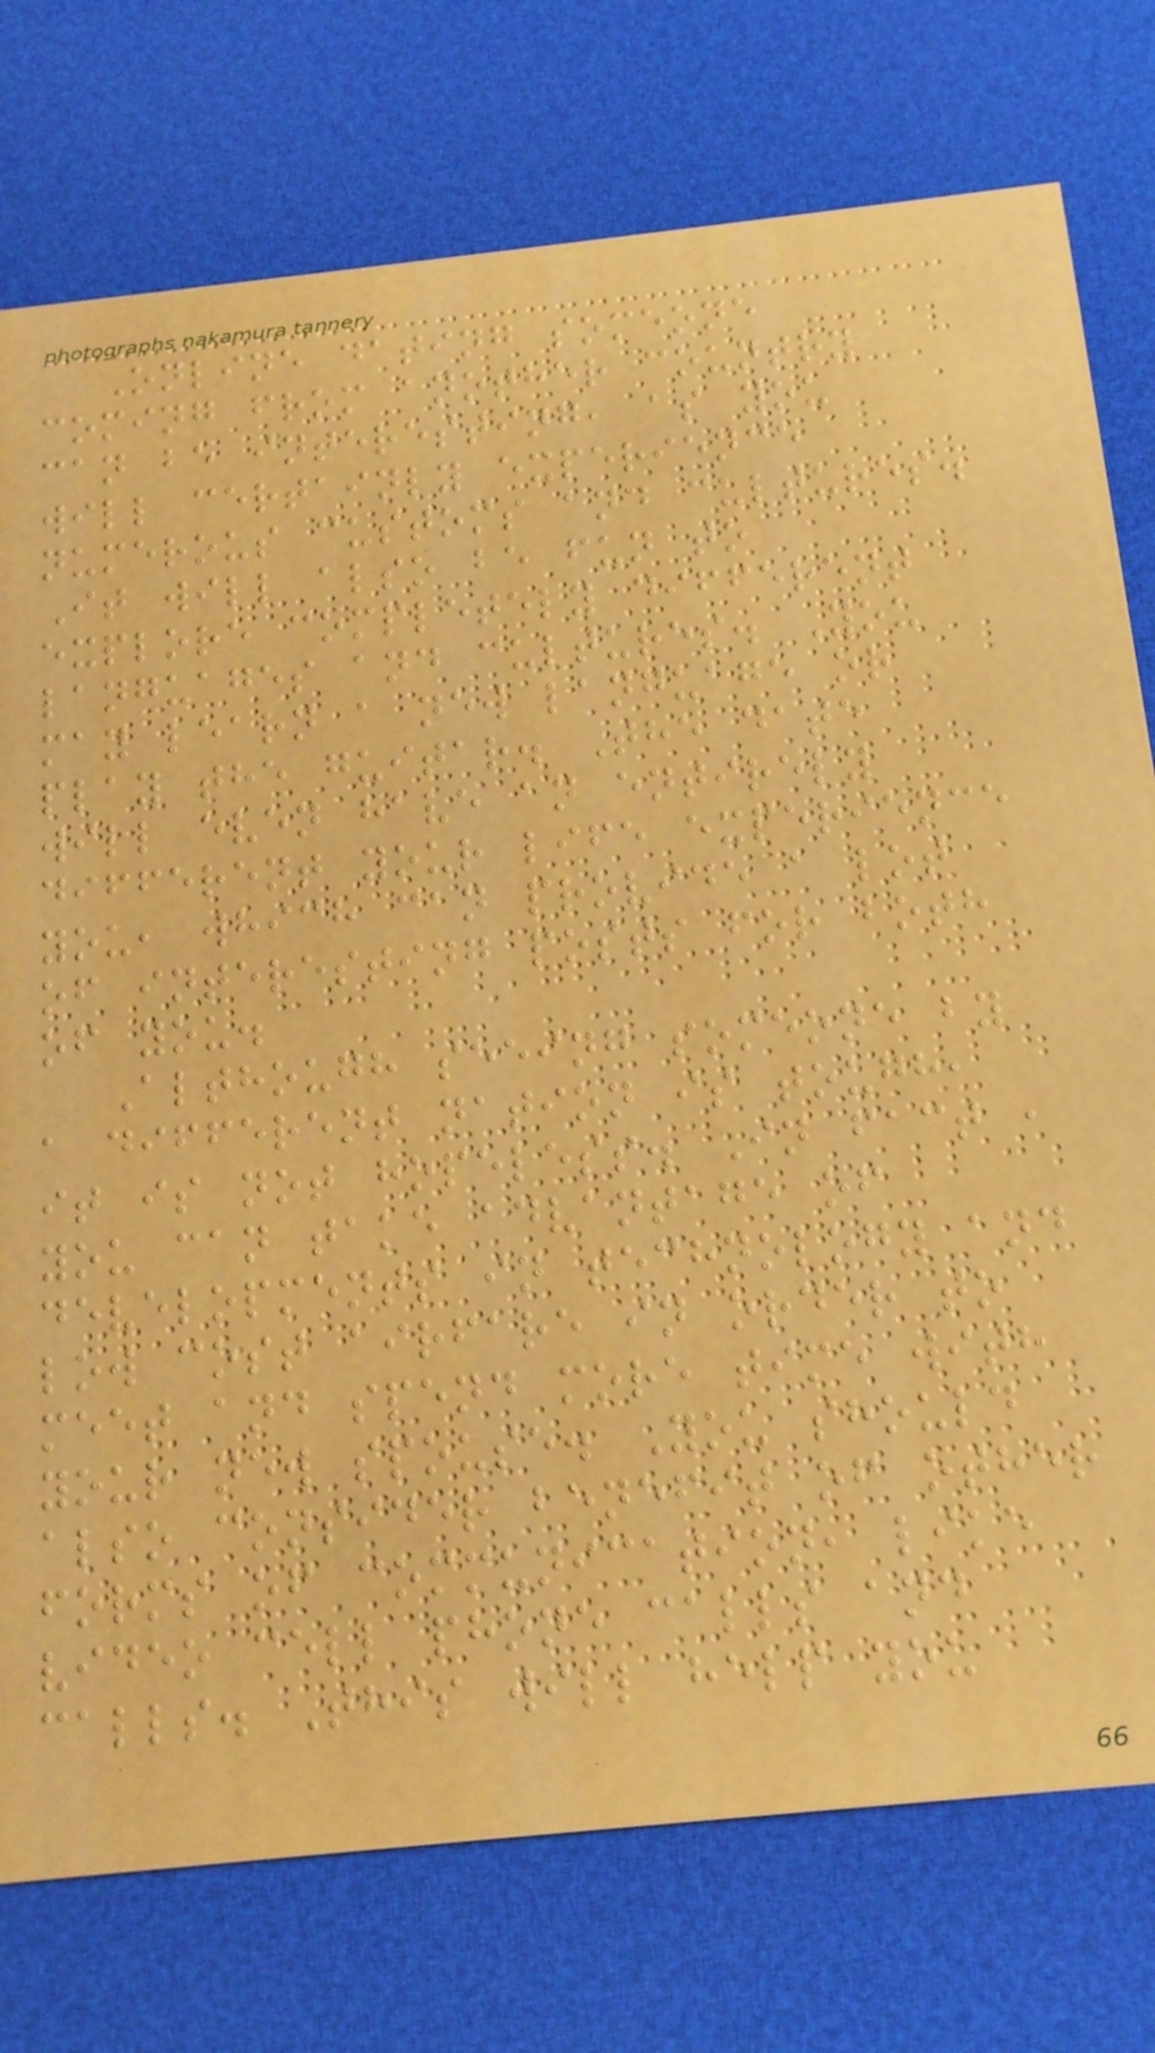Online dating someone
coming from another country
can be interesting, as you
will certainly experience
numerous customs and cultures.
It will also be fun to
explore completely different
languages and cultures. You
may learn a new language or
play the guitar. The date
will even have an entirely
different your life experience
you, which can provide a lot
of interesting posts for both
of you.
Although seeing someone by
a different nation is tough,
it is not hopeless. In fact ,
you can take advantage of
developments in technology and
low cost airfare in order to
meet and spend more time with
your new spouse. You should
also consider benefit of other
forms of communication, like
video cell phone calls and
calls. This will help you
